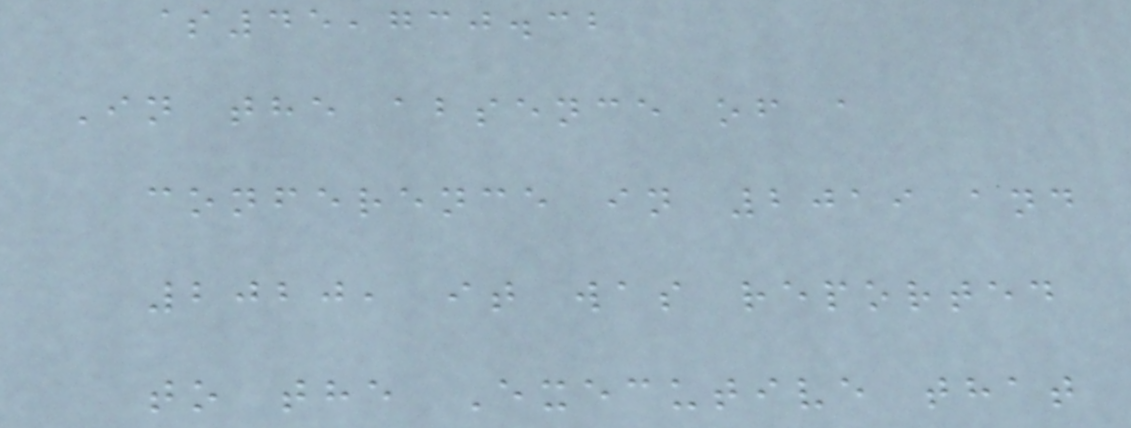$45,730.32
In the absence of a
conference in 2019 and
2020, it was reported
to the Executive that
